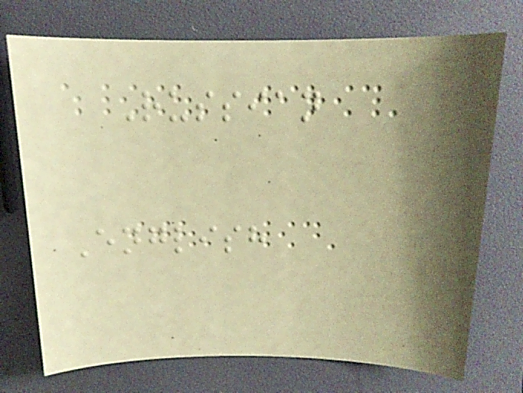Russian
English
